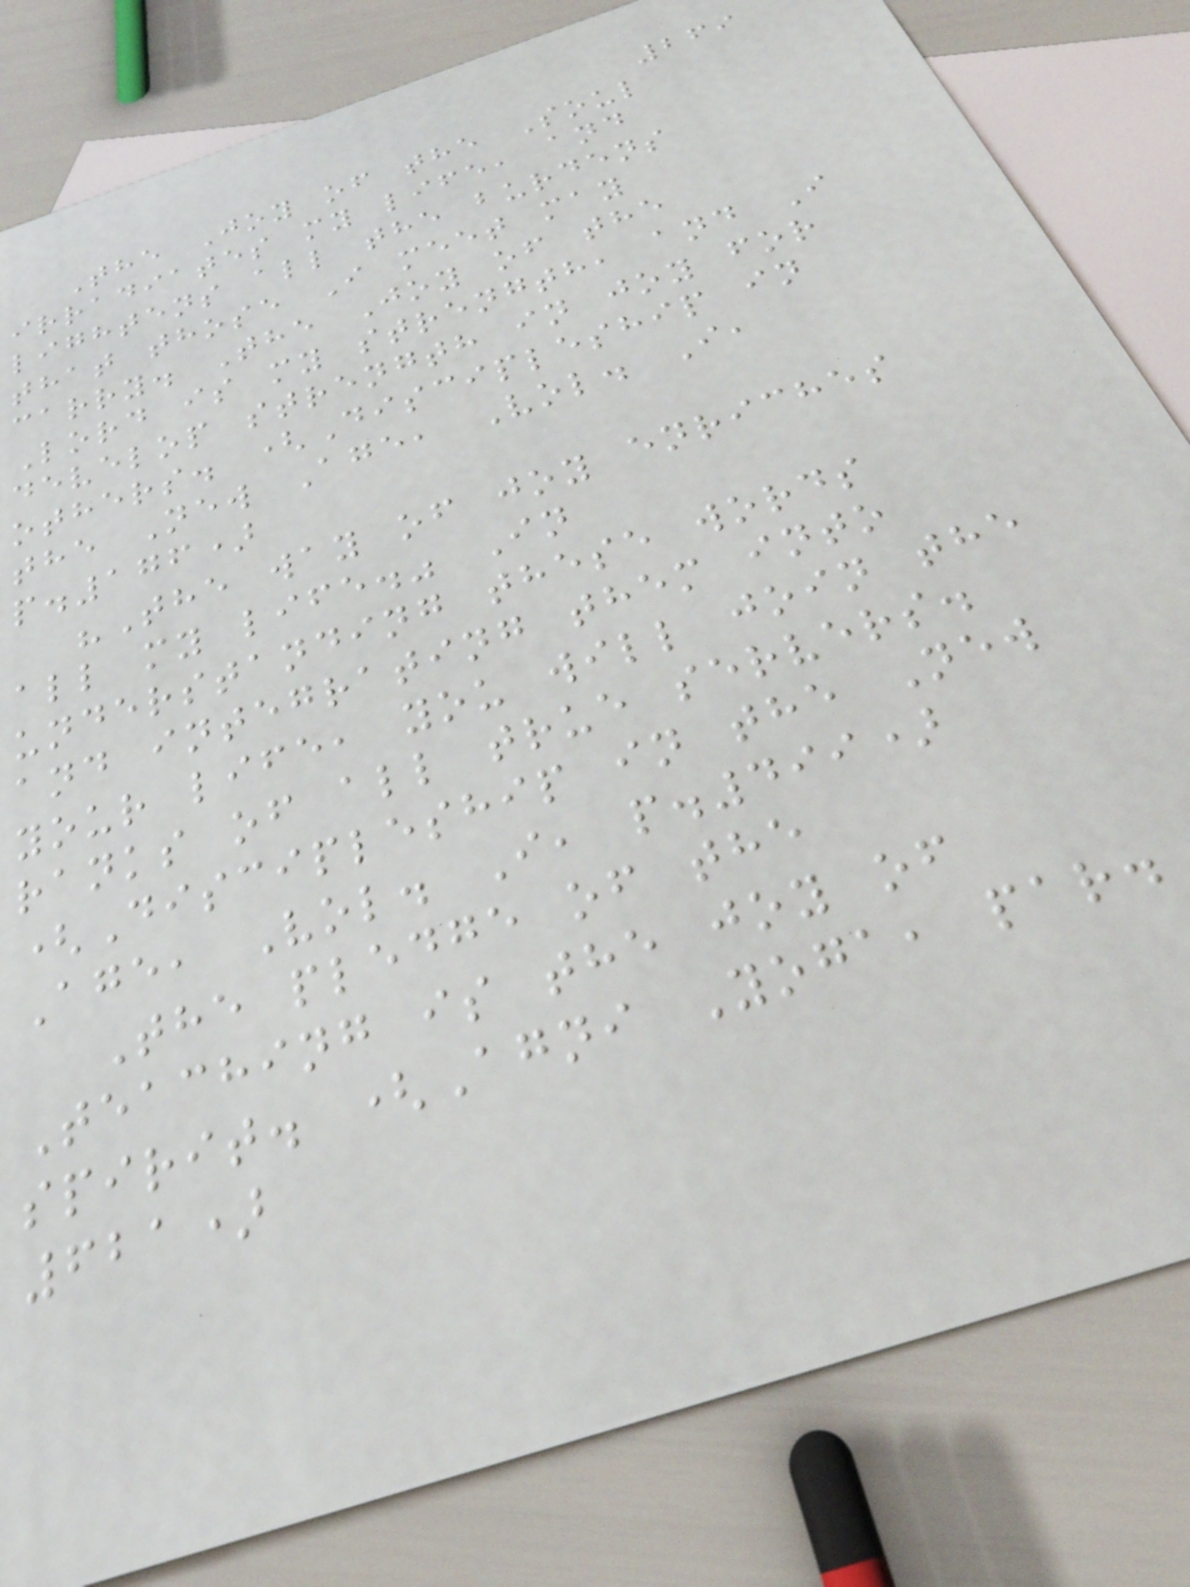269
The Joy of the Soul
irradiates my life, and
lightens all the burdens
that those I meet may
carry. The Joy of the
Lord is my strength, and I
develop strength in joy for
others. (Discipleship in
the New Age, Vol. I,
p.176)
"The way of joy enriches
all my life." In
understanding these words
and integrating them into
your life, you will join the
ranks of all true servers.
(Discipleship in the New
Age, Vol. I, p.499)
The pledge of the
Teaching is the joy of
spirit. (Agni Yoga, par.
621)
